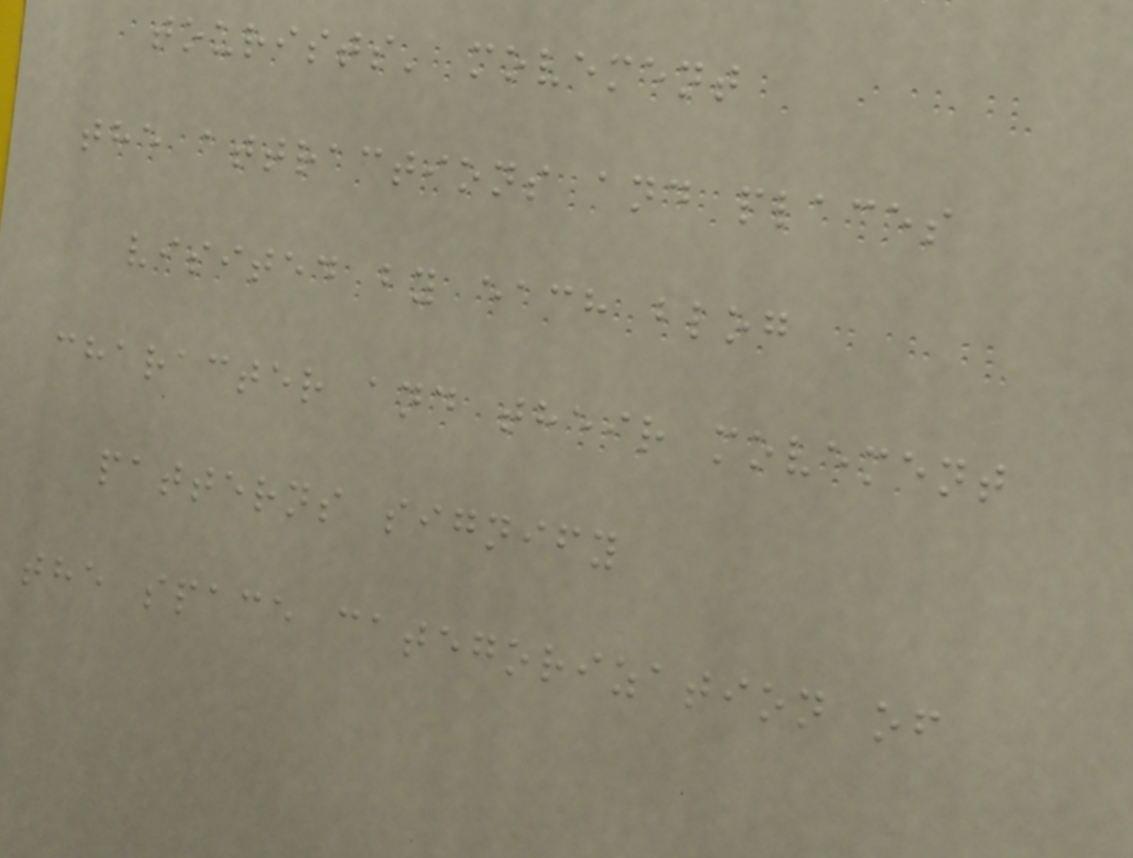tourists' movement
the attractions and places
visited by each blog
character and their movement
patterns signify
the space categorization of
